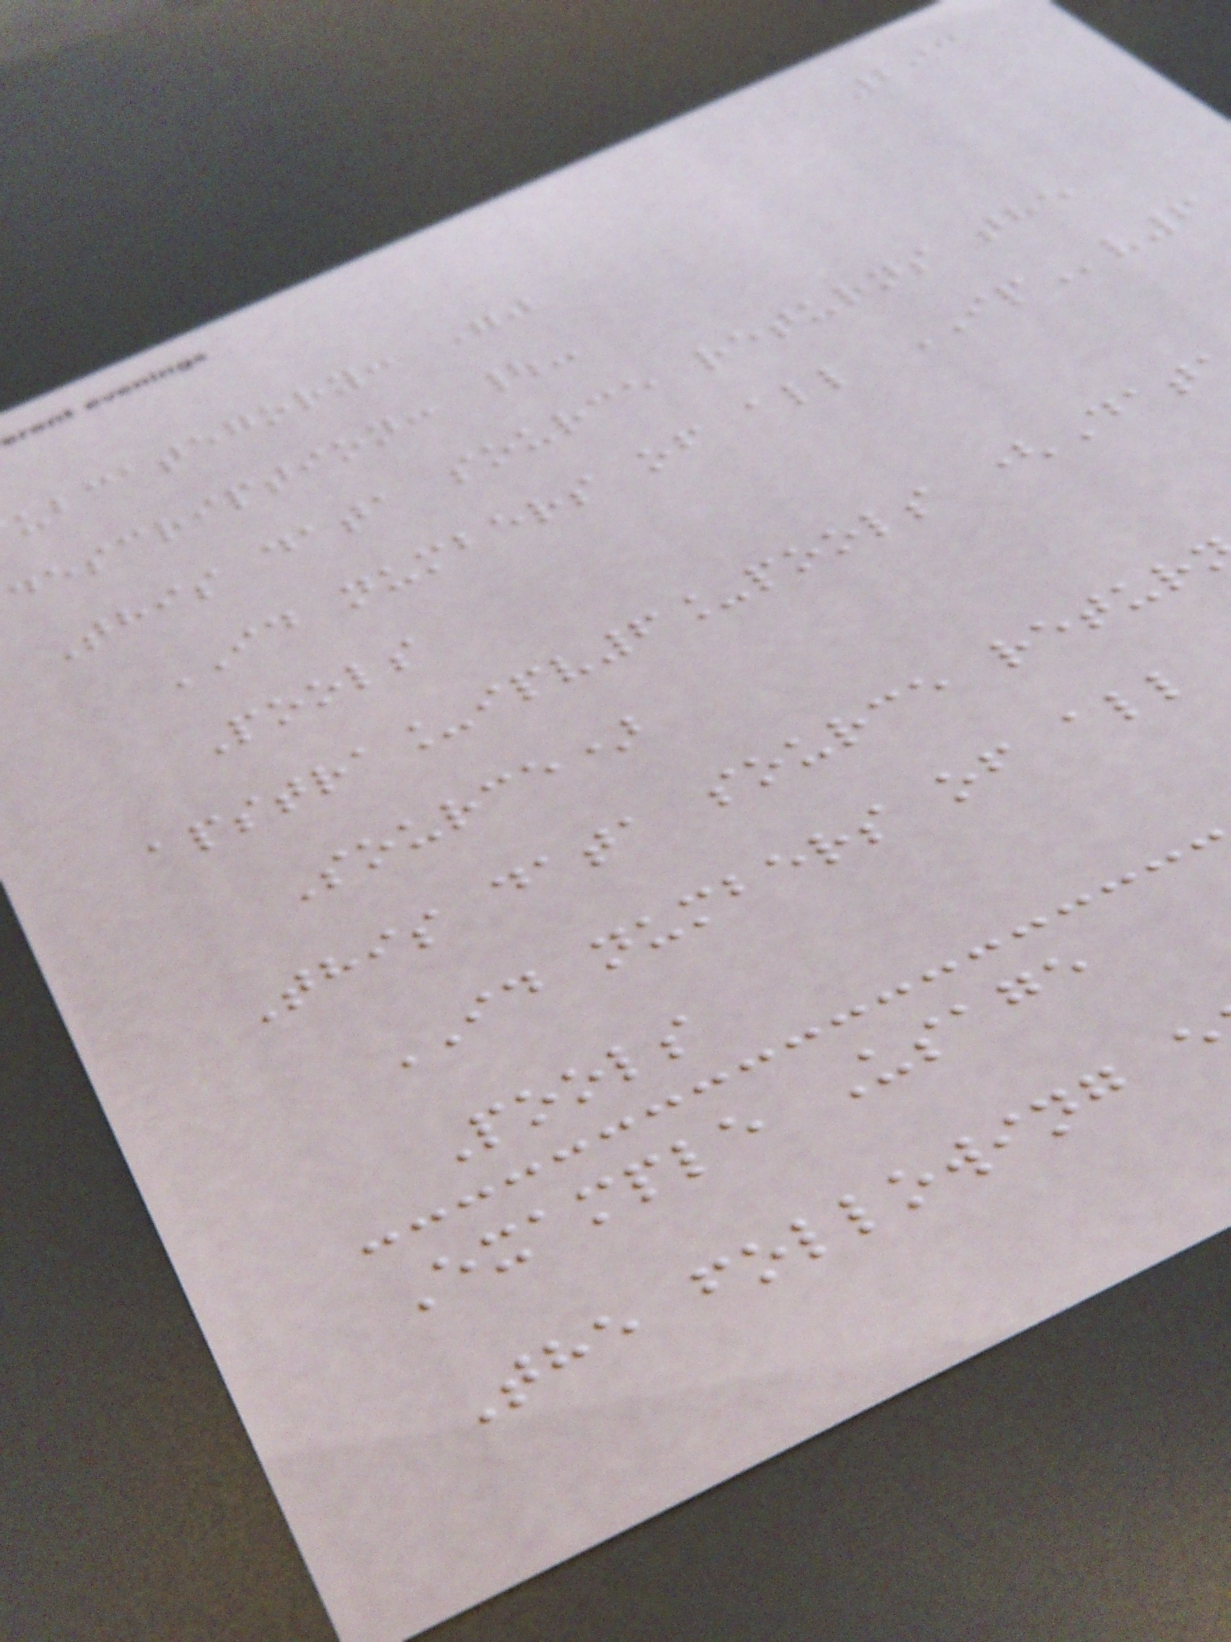293
ubcategory: ""
description: |-
This data source returns the
ID numbers of all IPv6
Pools
apstra_ipv6_pools (Dat
Source)
This data source retur
ID numbers of all
Pools
Example Usage
The following
